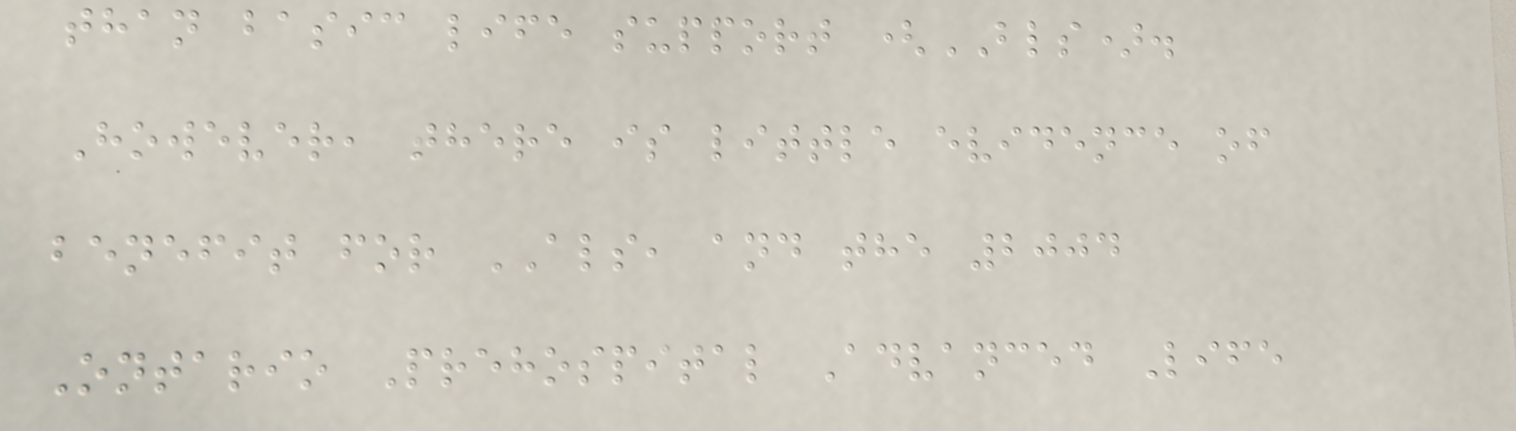than basic life support (BLS).
However, there is little evidence of
benefit for ALS, and the 2004
Ontario Prehospital Advanced Life
